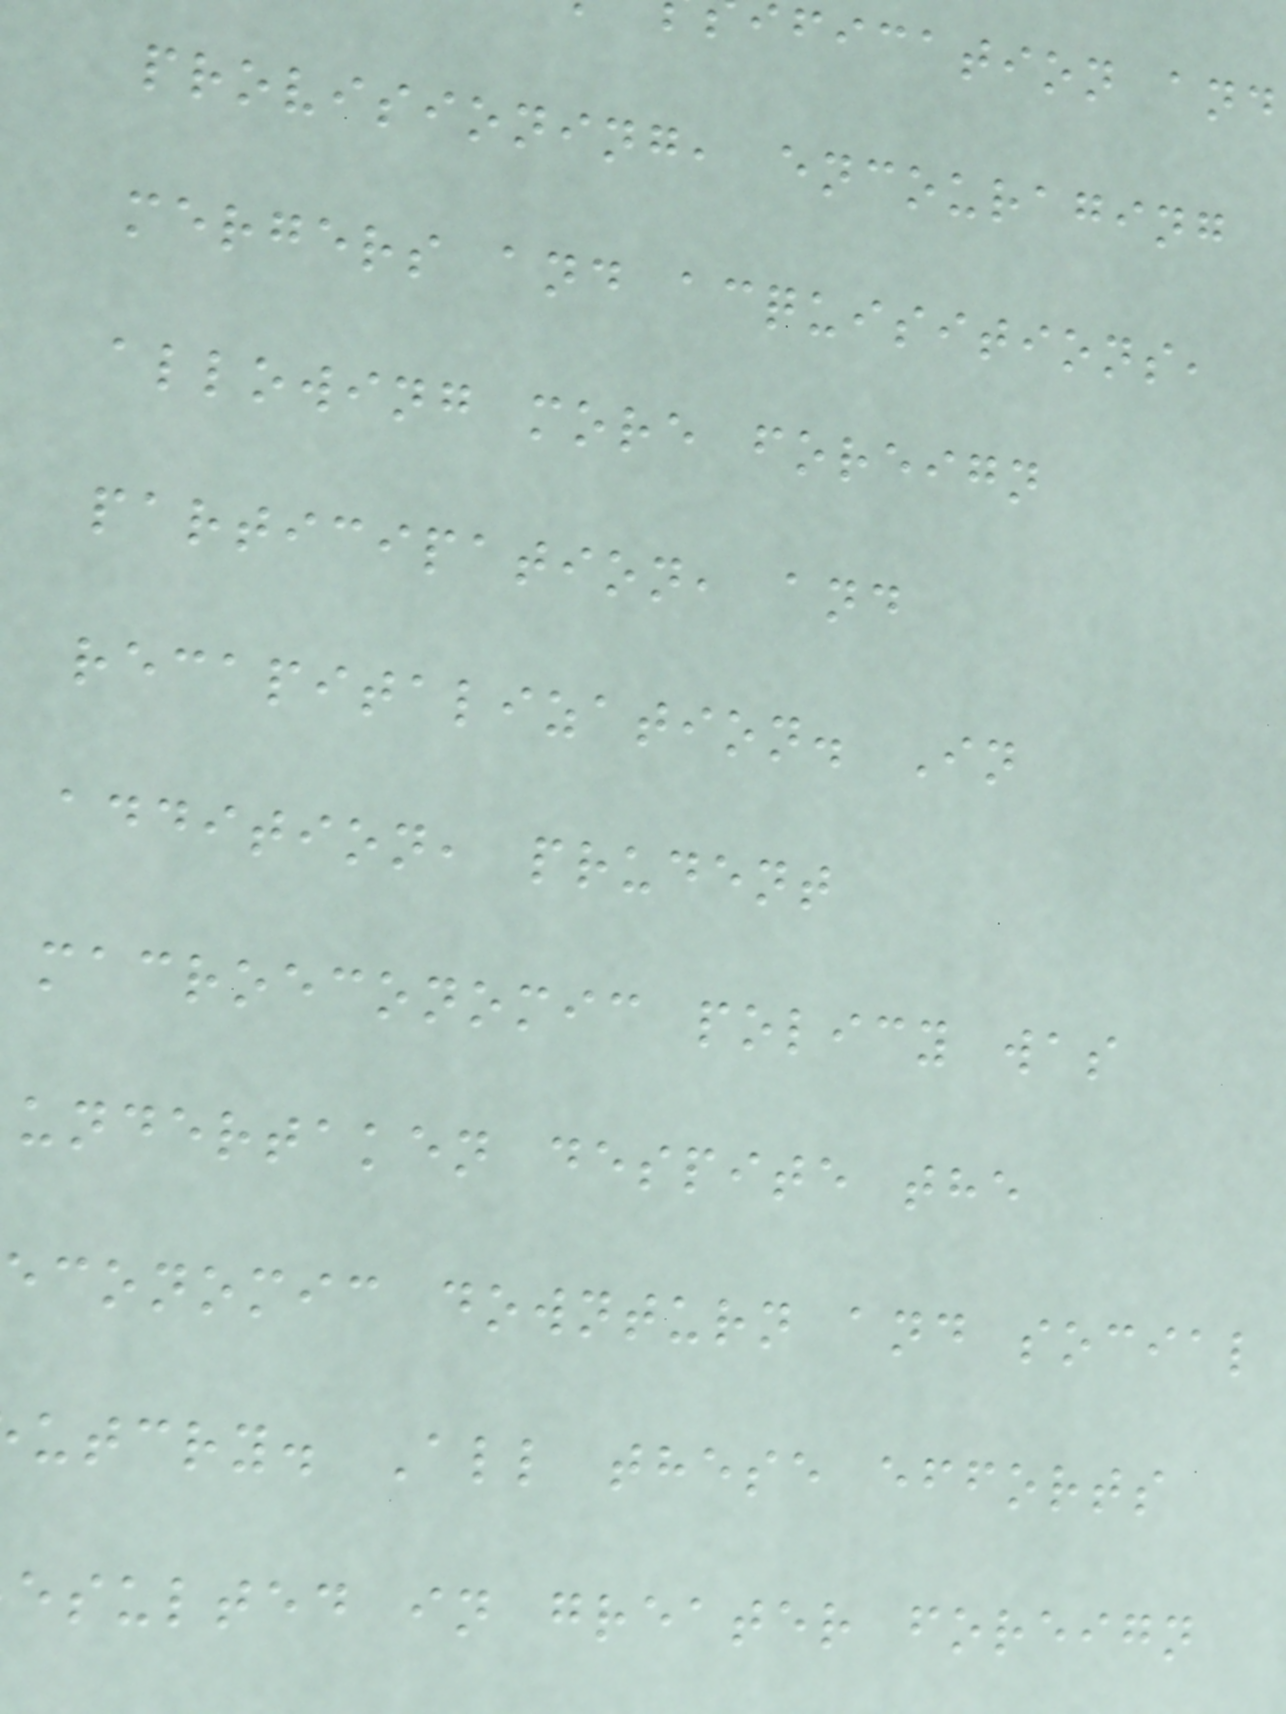fication and
provisioning, encouraging
mergers and acquisitions,
allowing more foreign
participation, and
recapitalization. In
addition, prudent
macroeconomic policy was
undertaken despite the
economic downturn and social
utcry. All these efforts
esulted in greater foreign
